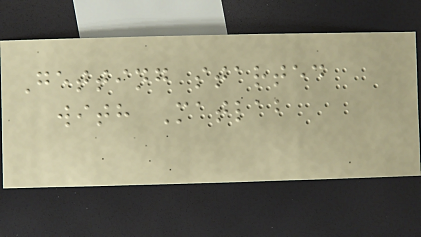Getting started
with Matlab
